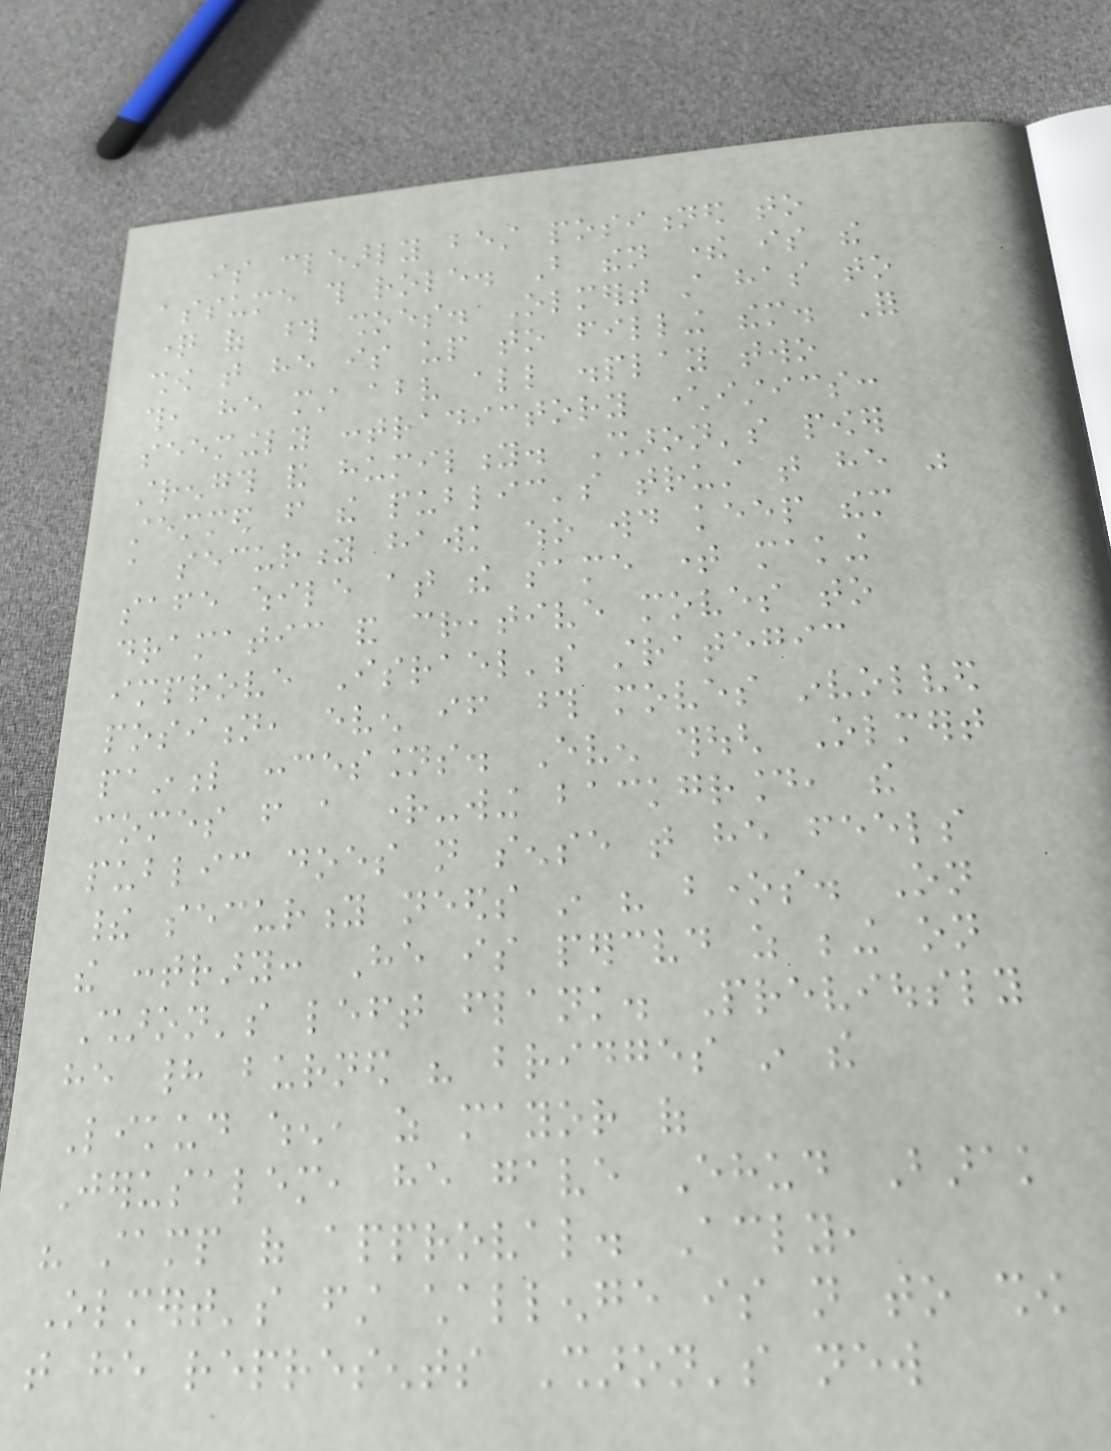is clearly best positioned to
assume this role. But then there is the
question of those shoes. Olmert still has to
show that he is up to filling them. For
this, he must above all display two
seemingly contradictory characteristics:
strength and humility. Sharon's power
stemmed from the public's trust that he was
a security hawk who would keep them
safe while at the same time making
dramatic and creative moves to
improve Israel's strategic
position, even if those moves involved
painful concessions. Even though Olmert
comes from a right-wing background, the
public does not sense that he feels
their security needs in his bones. On
the contrary: He is perceived as being on
Sharon's left flank. Previously
he had burned his bridges in the
Likud when, as mayor of
Jerusalem, he gave Ehud Barak
his stamp of approval. Accordingly,
Olmert's first challenge is not to show
that he represents Sharon's new
